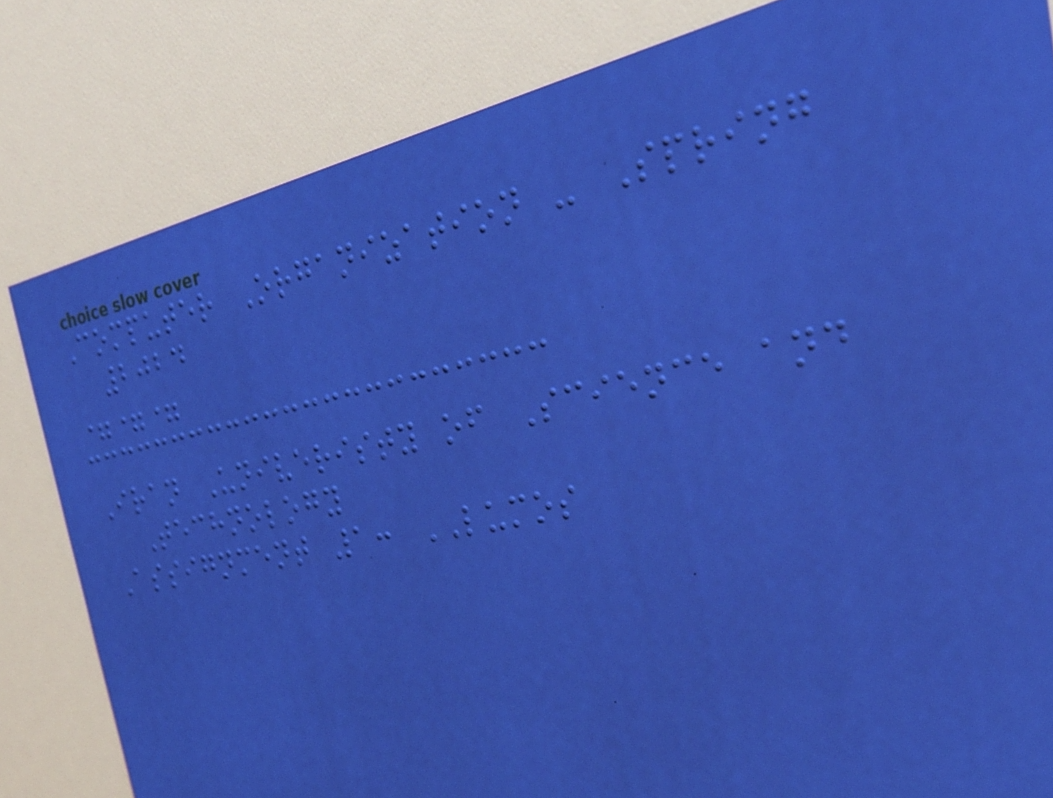Computer Organization - Spring
2024
===
Iran Univeristy of Science and
Technology
Assignment 1: LUMOS
